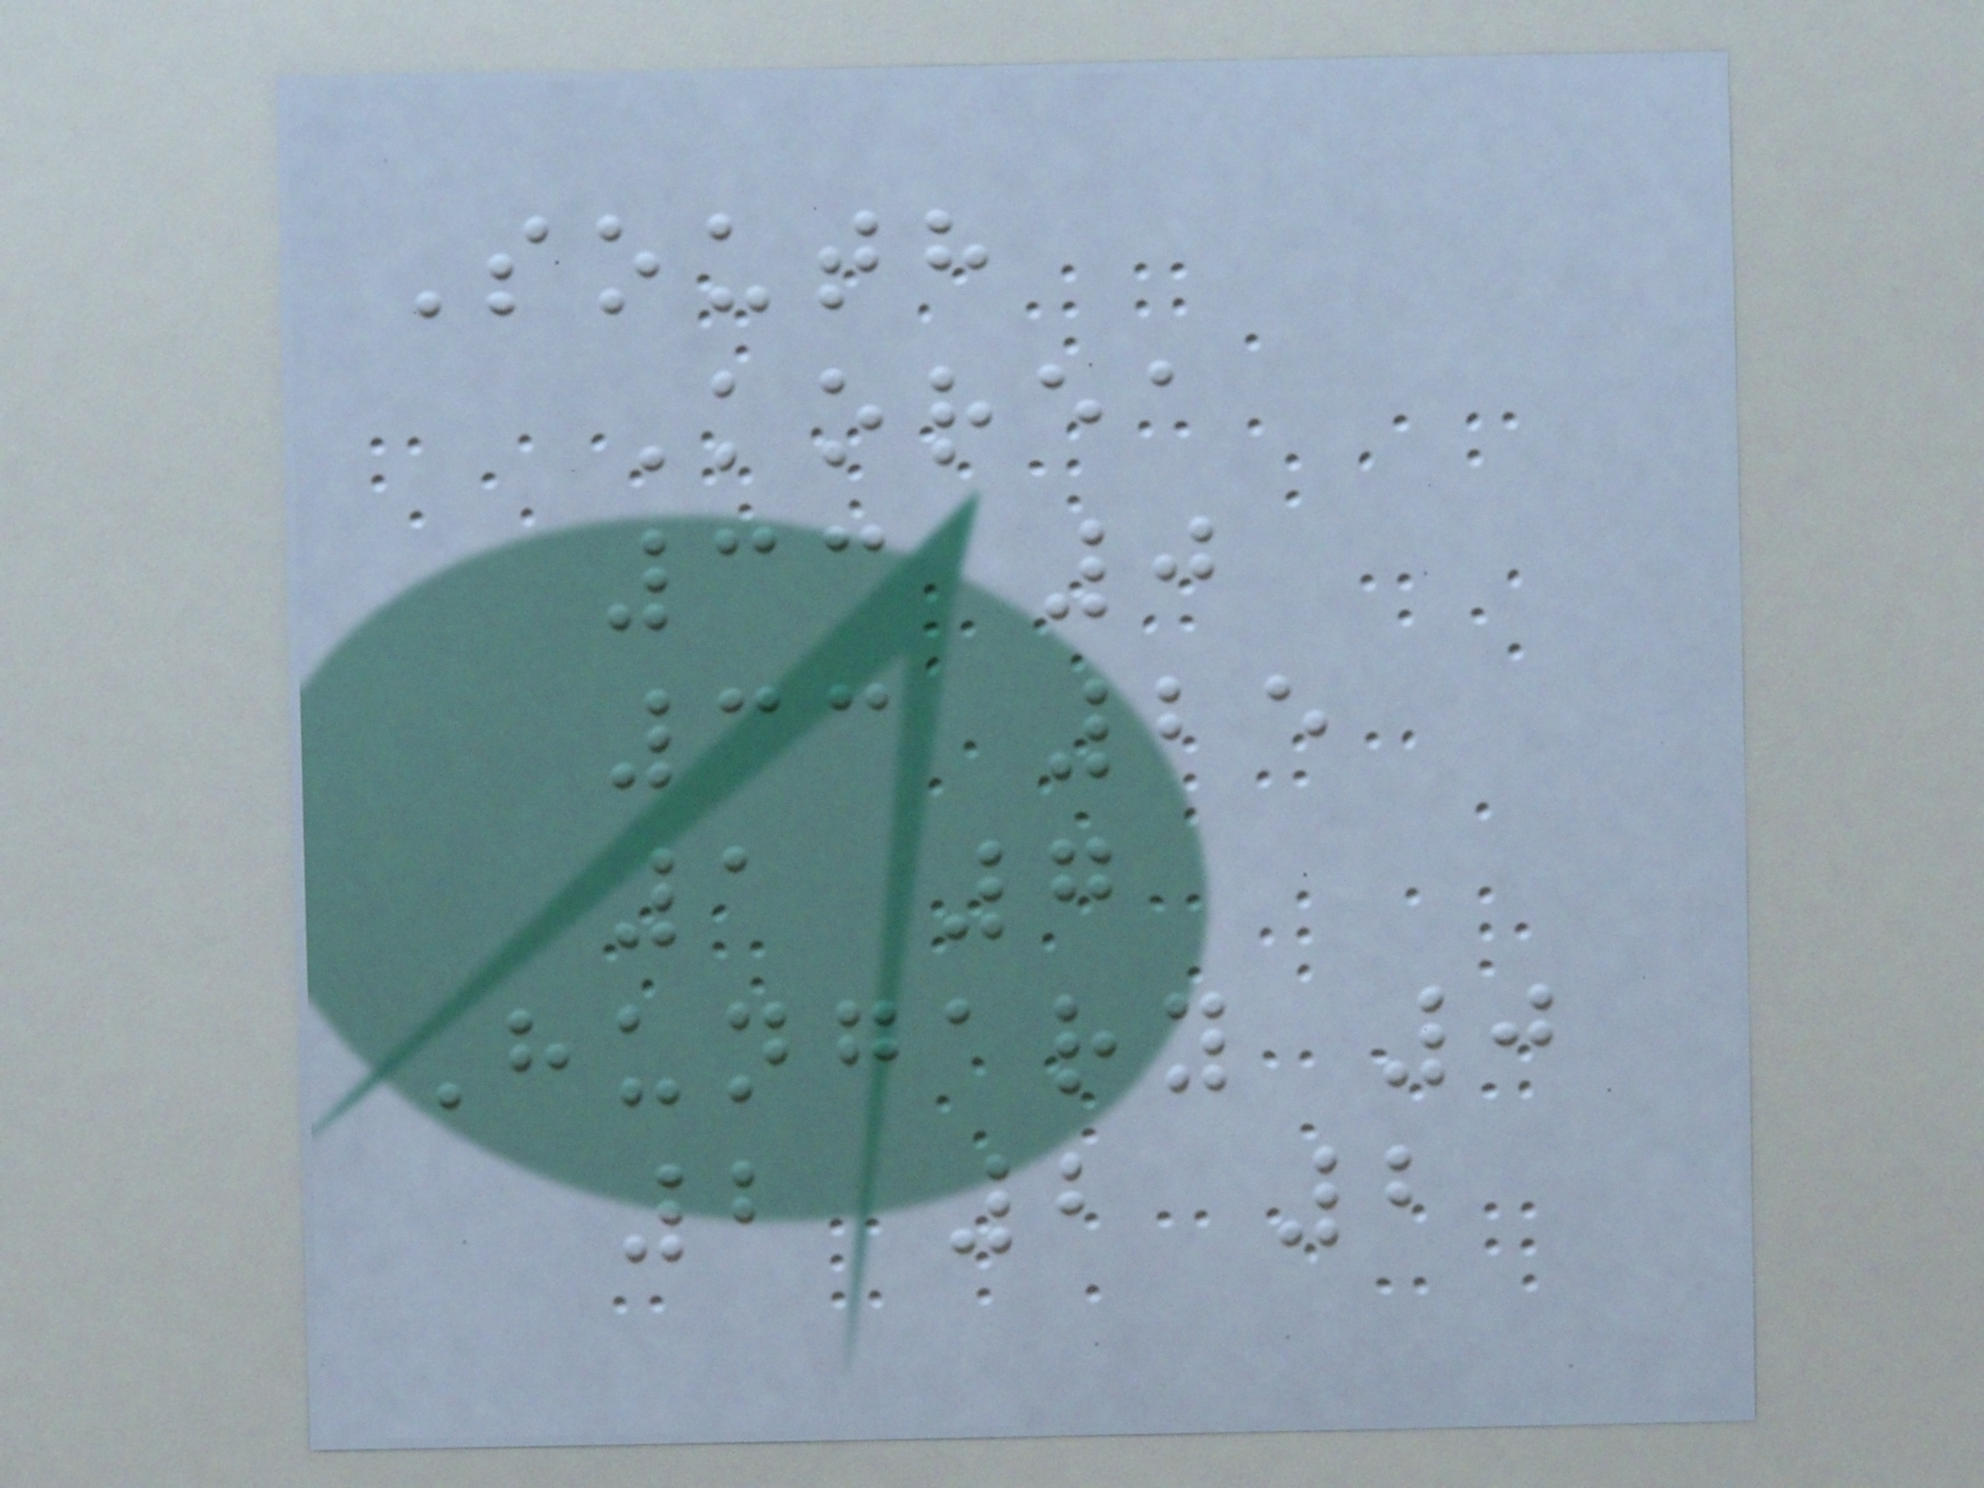South
Korea
33 0
33 25
1 7
Hungary 0
2 2 2
